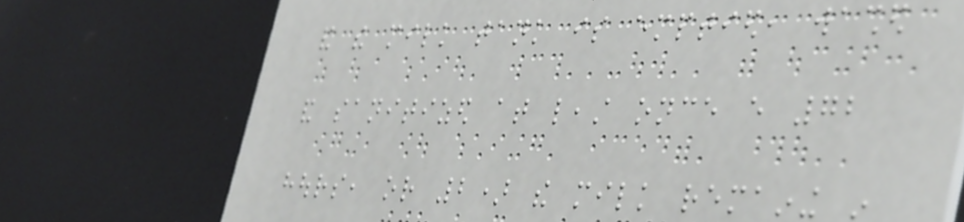and the milk tank is emptied, washed
and sanitized at least once every 72
hours, or 2) the milk remaining in
